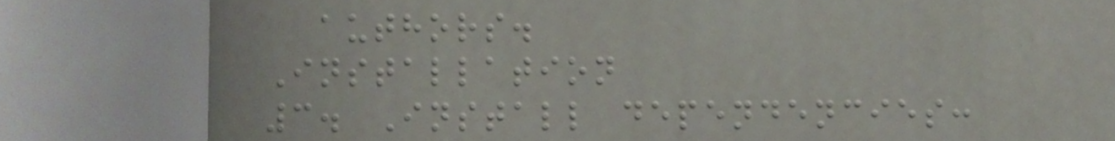authors.
Installation
3. Install dependencies:
